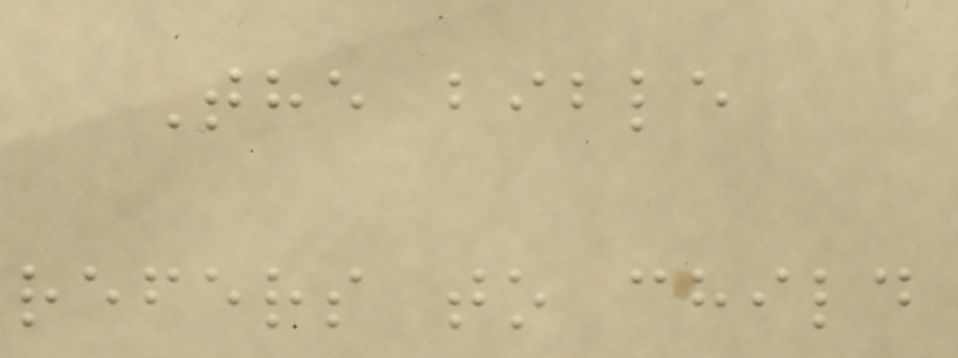The bible
refers to child
